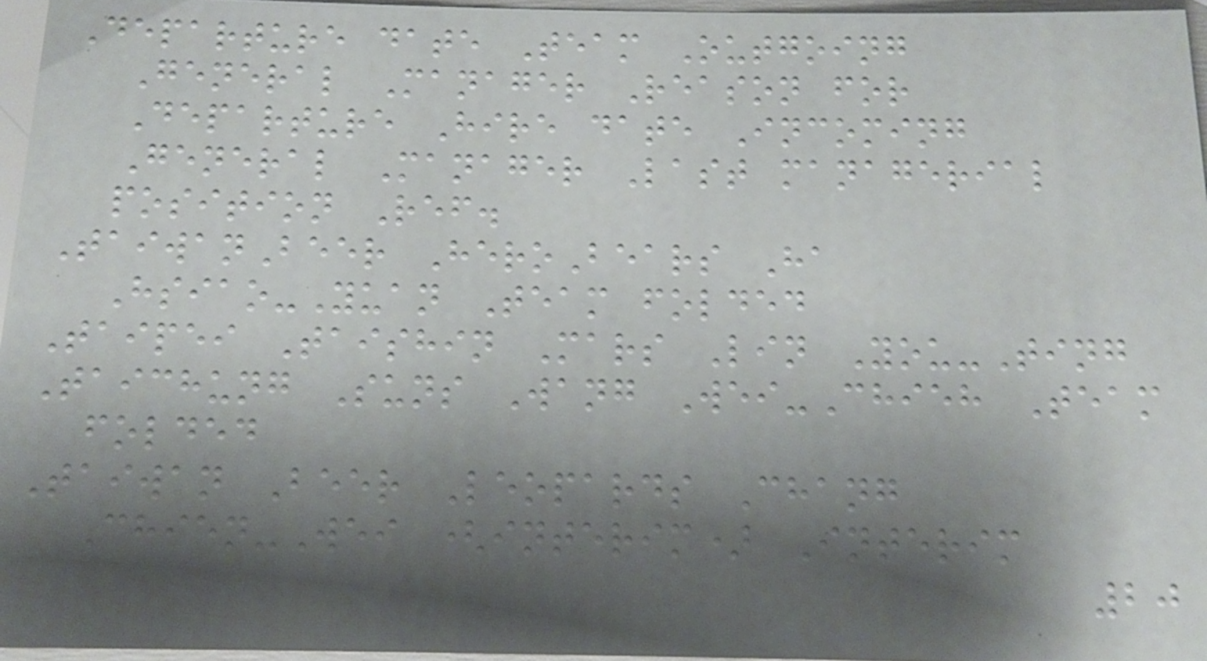Departure date Team Outgoing
General Manager Reason for
Departure Hire date Incoming
General Manager Last managerial
position Ref.
TaiwanBeer HeroBears Ha
Hsiao-Yuan Team folded
Taipei Taishin Mars Lin You-Ting
Taichung Suns Wang Wei-Chieh Team
folded
Taiwan Beer Leopards Chang
Chien-Wei (interim) Interim
20
